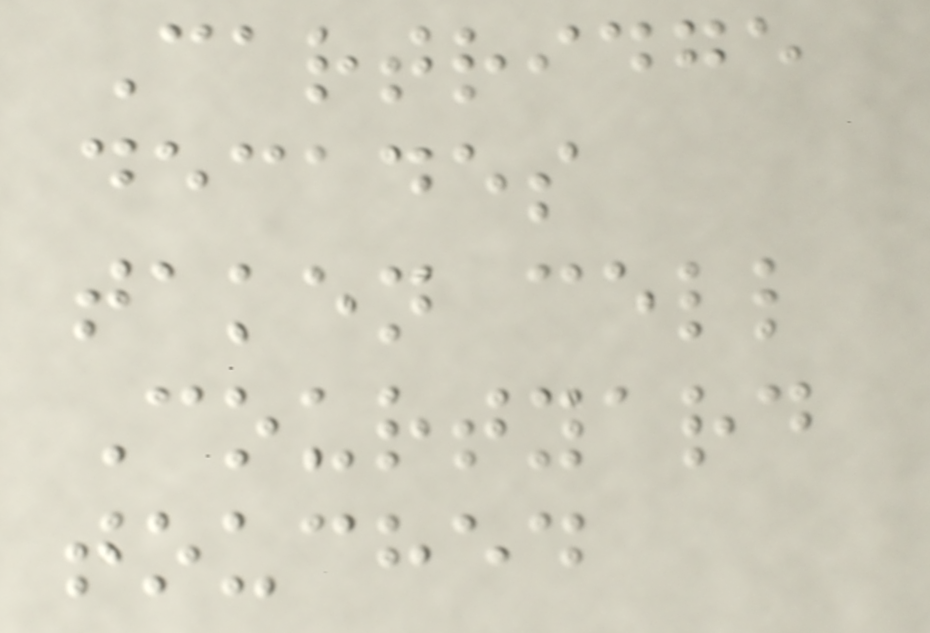Cartridge
decades
taken cell
Courtyard
touched
